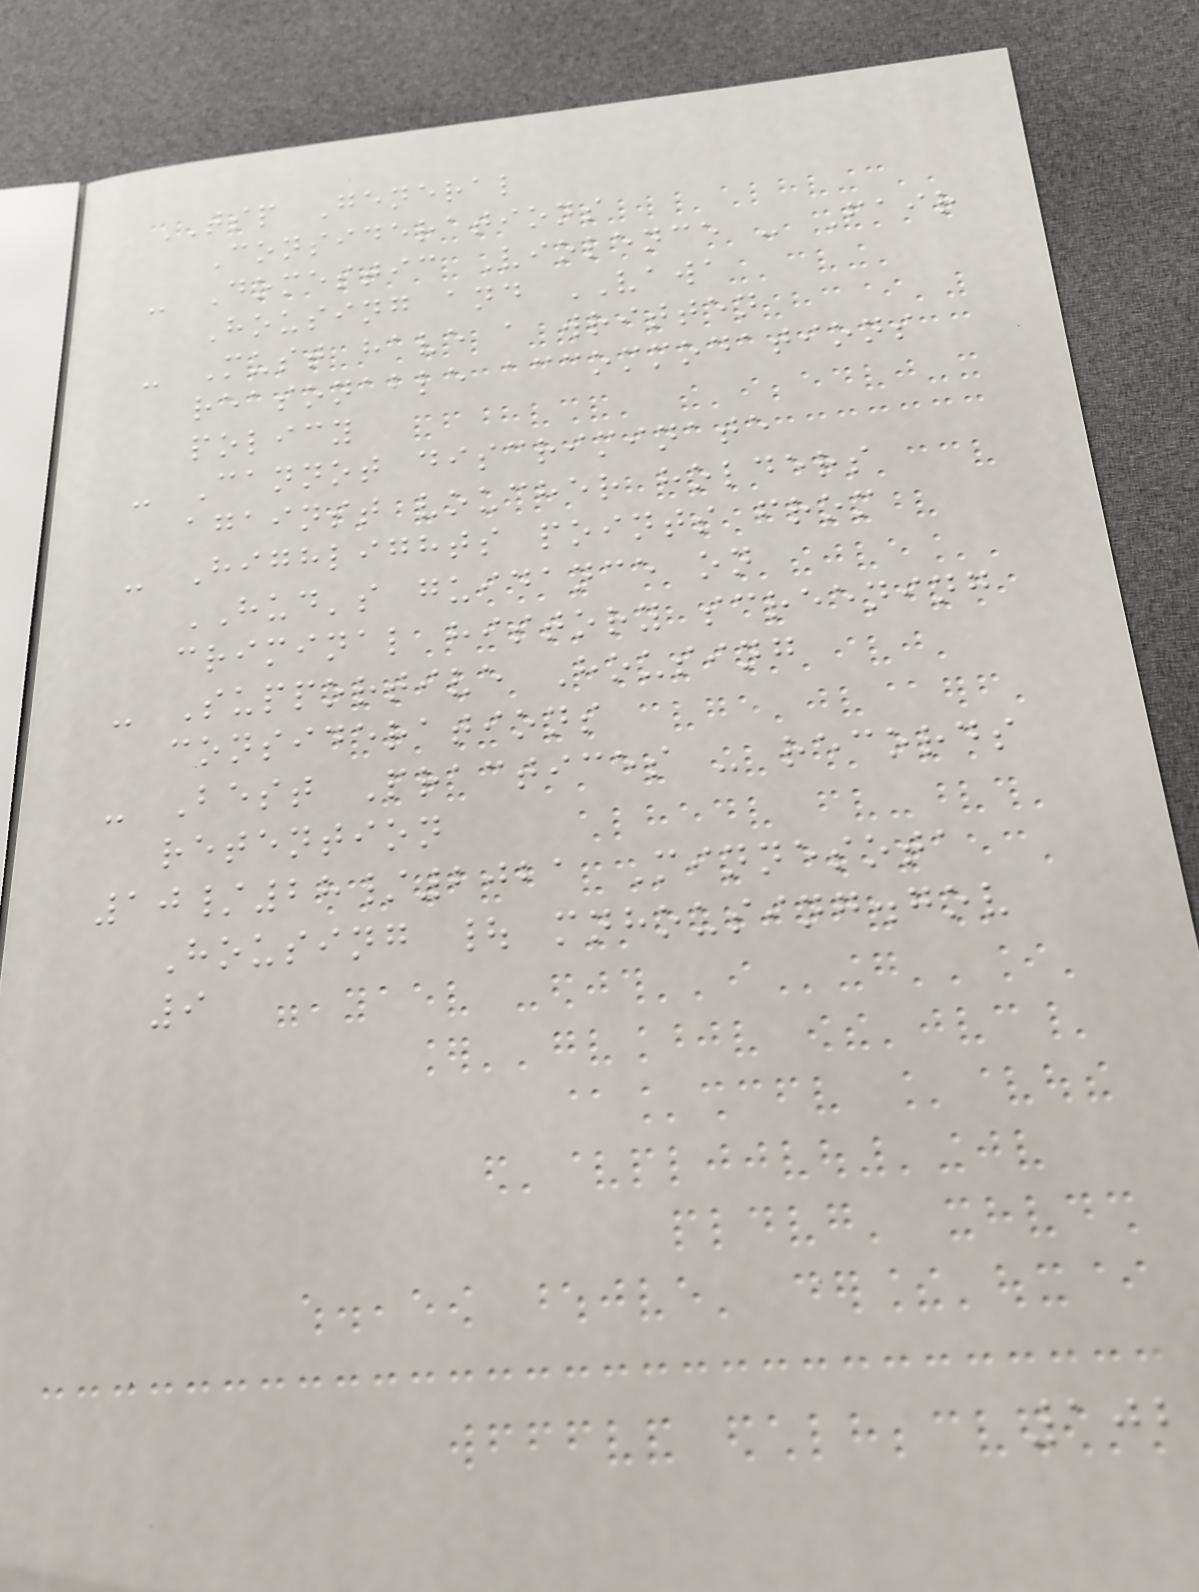TSP General
Considerations
- Domestic Violence - Fair
Housing and VAWA
- Must have a written
reasonable accommodations
policy
- Cannot discriminate
against voucher holders
- Highlights points from
HUD's guidance on
criminal history screening
- Supportive Housing
considerations
- Best Practices - records
retention
10/28/2021 Minnesota
Housing | mnhousing.gov
9
102
